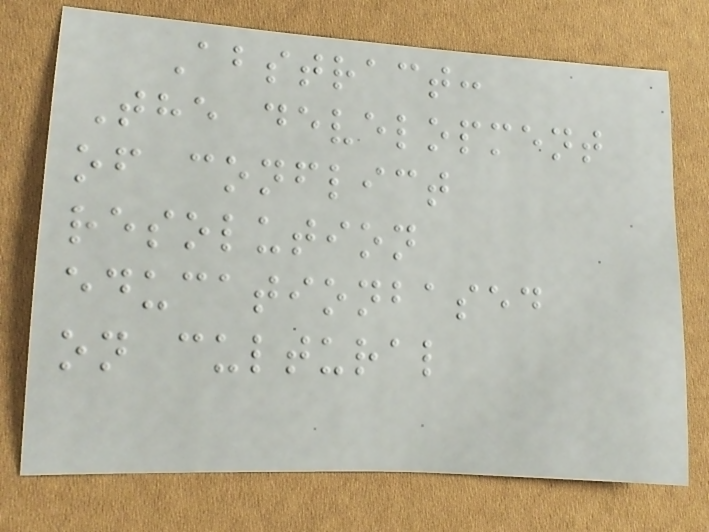Abstract:
The development
of conflict
resolution
educationbased
on cultural
